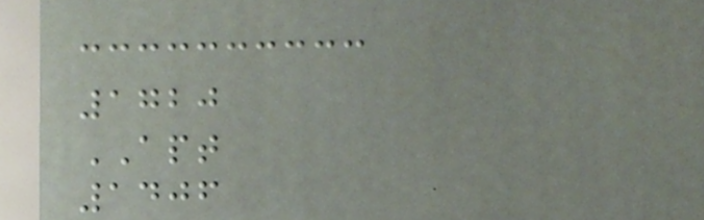1720
APT
1406
